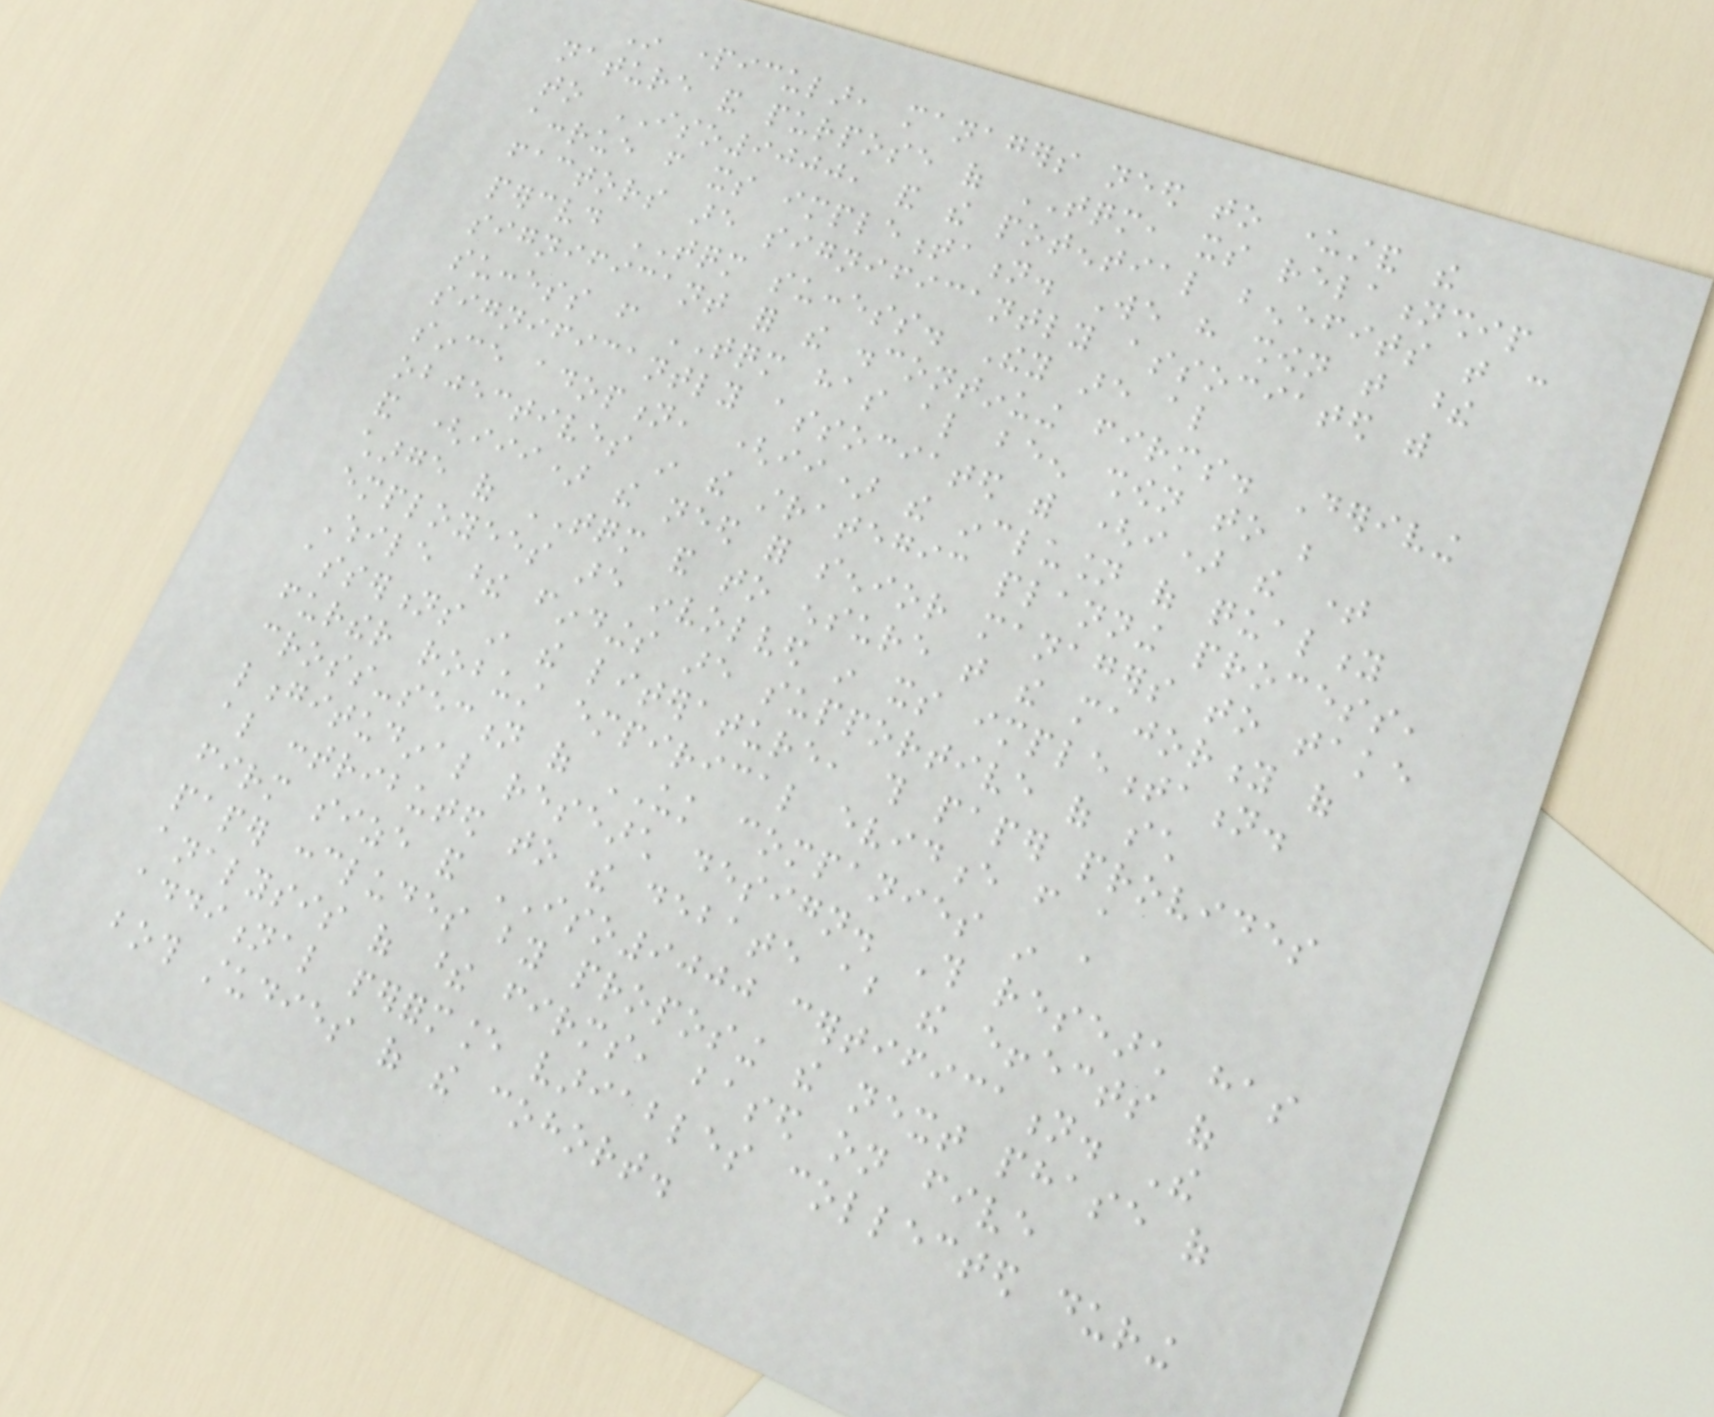In particular, managers need to understand the
nature and purpose of TQM, its relationship
to ISO9000, and the potential benefits that can
accrue from its implementation. We have shown that these
factors are significantly associated with
perceived TQM success. They are also
significant for the discontinuing firms. Deriving
success from TQM has also been shown to be
significantly associated with (i) the time
since adoption, (ii) the inclusion of quality
objectives in the strategic planning process,
and (iii) the need for senior managers to take
charge of TQM and to ensure that the majority of
employees are involved in its implementation.
While these findings are supportive of such
assertions in the literature, this paper provides
further robust empirical evidence from a
cross-section of UK companies in a
longitudinal research design. This research has
also contributed to the debate about the effects of
firm size and ISO9000 certification. The
paper concludes by proposing the next phase of
analysis of these firms, based on five
additional performance variables collected during
both studies of the cohort.
